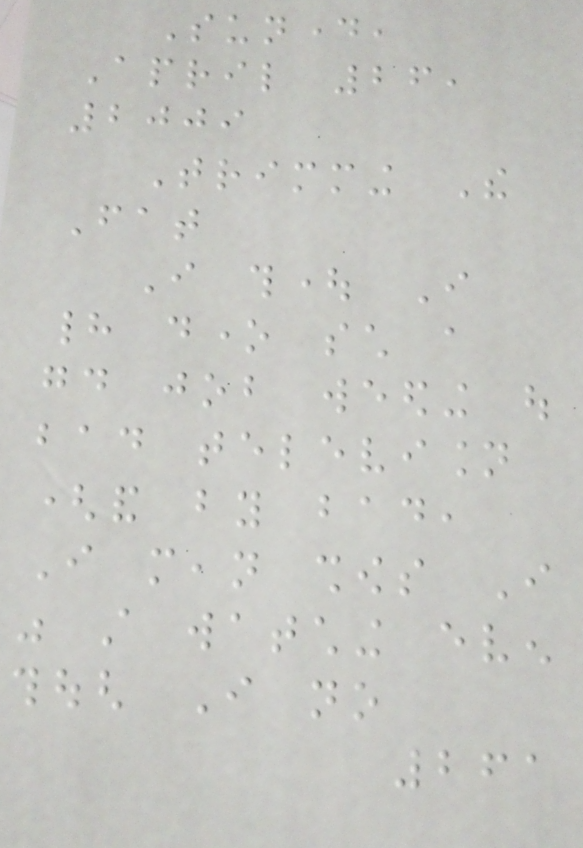Sunday,
April 26,
2009
Trimming The
Fat
I thought I
had done such a
good job weeding out
bad television
(and by bad,
I mean shows I
was still watching even
though I no
261
